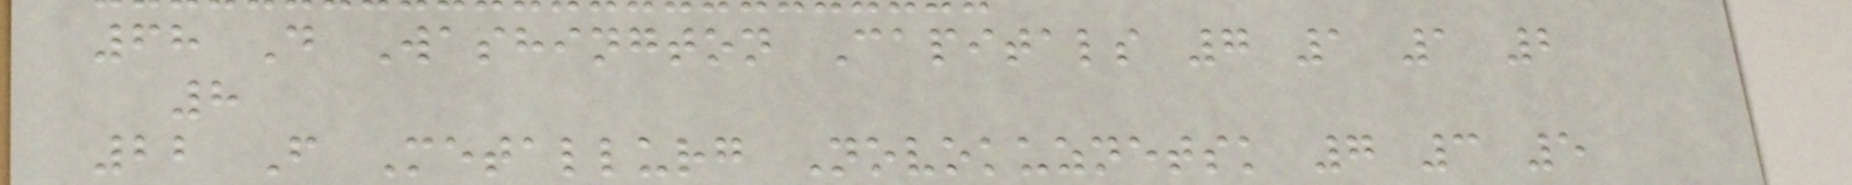68 D Washington Capitals 7 1 1 2
8
22 F Metallurg Novokuznetsk 7 3 5
